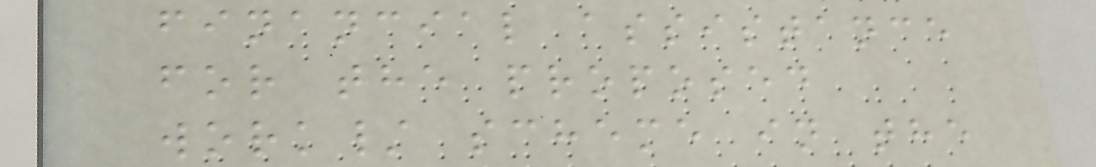financial assistance
for the proposed
work/ scheme in the
